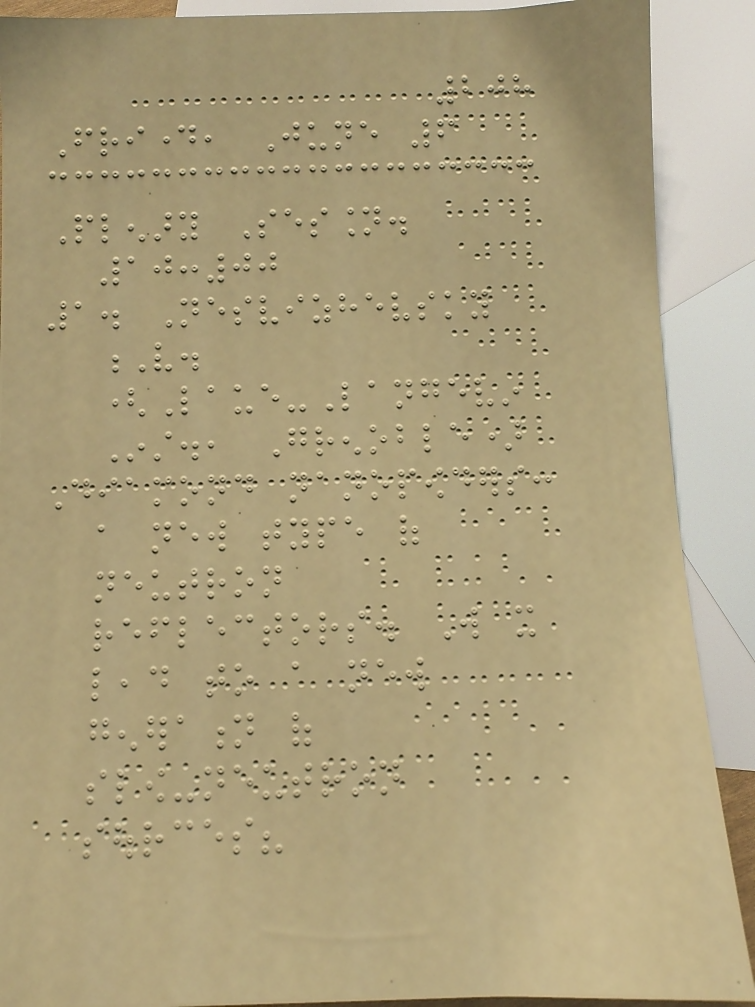208
Friday, June 6
Plenary Session.
10:00
1. Nesvizhevsky
V.
(Laue-Langevin
Inst., Grenoble)
Diamond nanopowders:
a new type of
neutron
reflectors. Will it
lead to a new
generation of
slow-neutron
sources?
